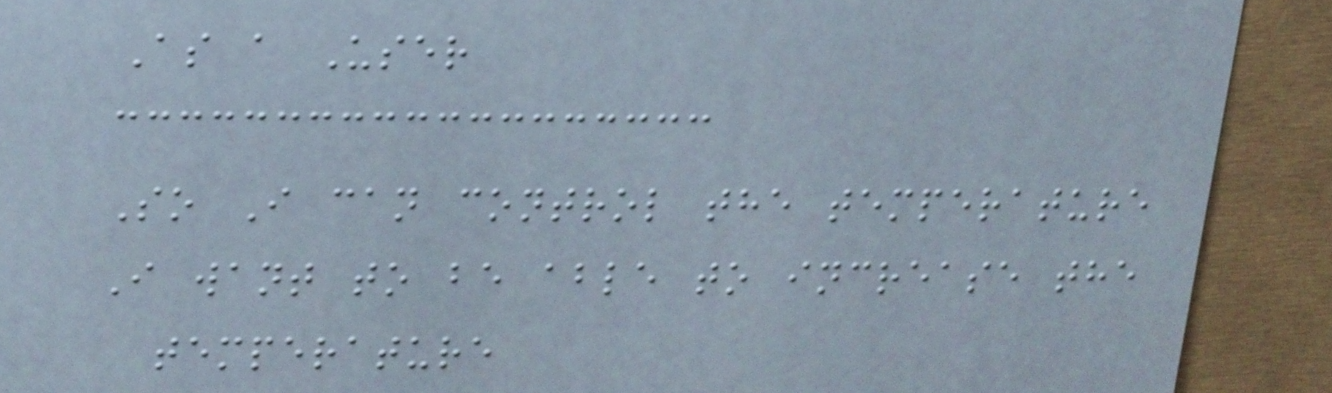As a User
So I can control the temperature
I want to be able to increase the
temperature
